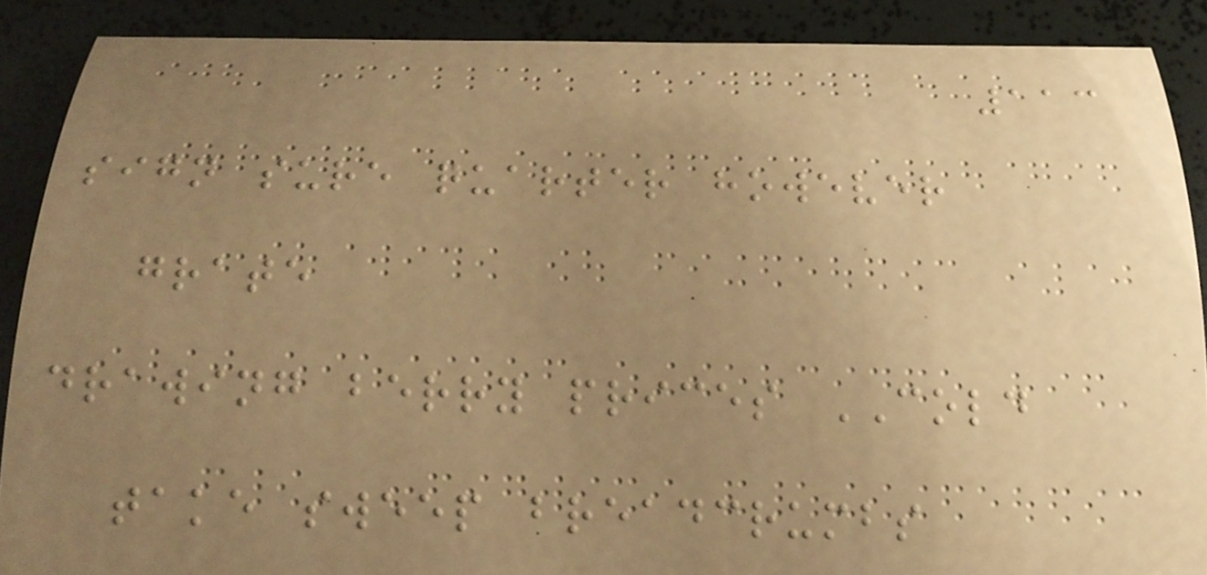113
sign sure quarter however
grate
drawing berry prices COLD
take sweep breadcrumbs
